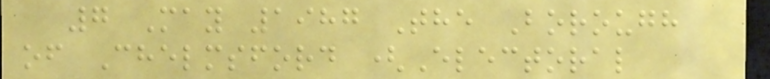7 May 1987 The Borough
of Chelmsford (Electoral
